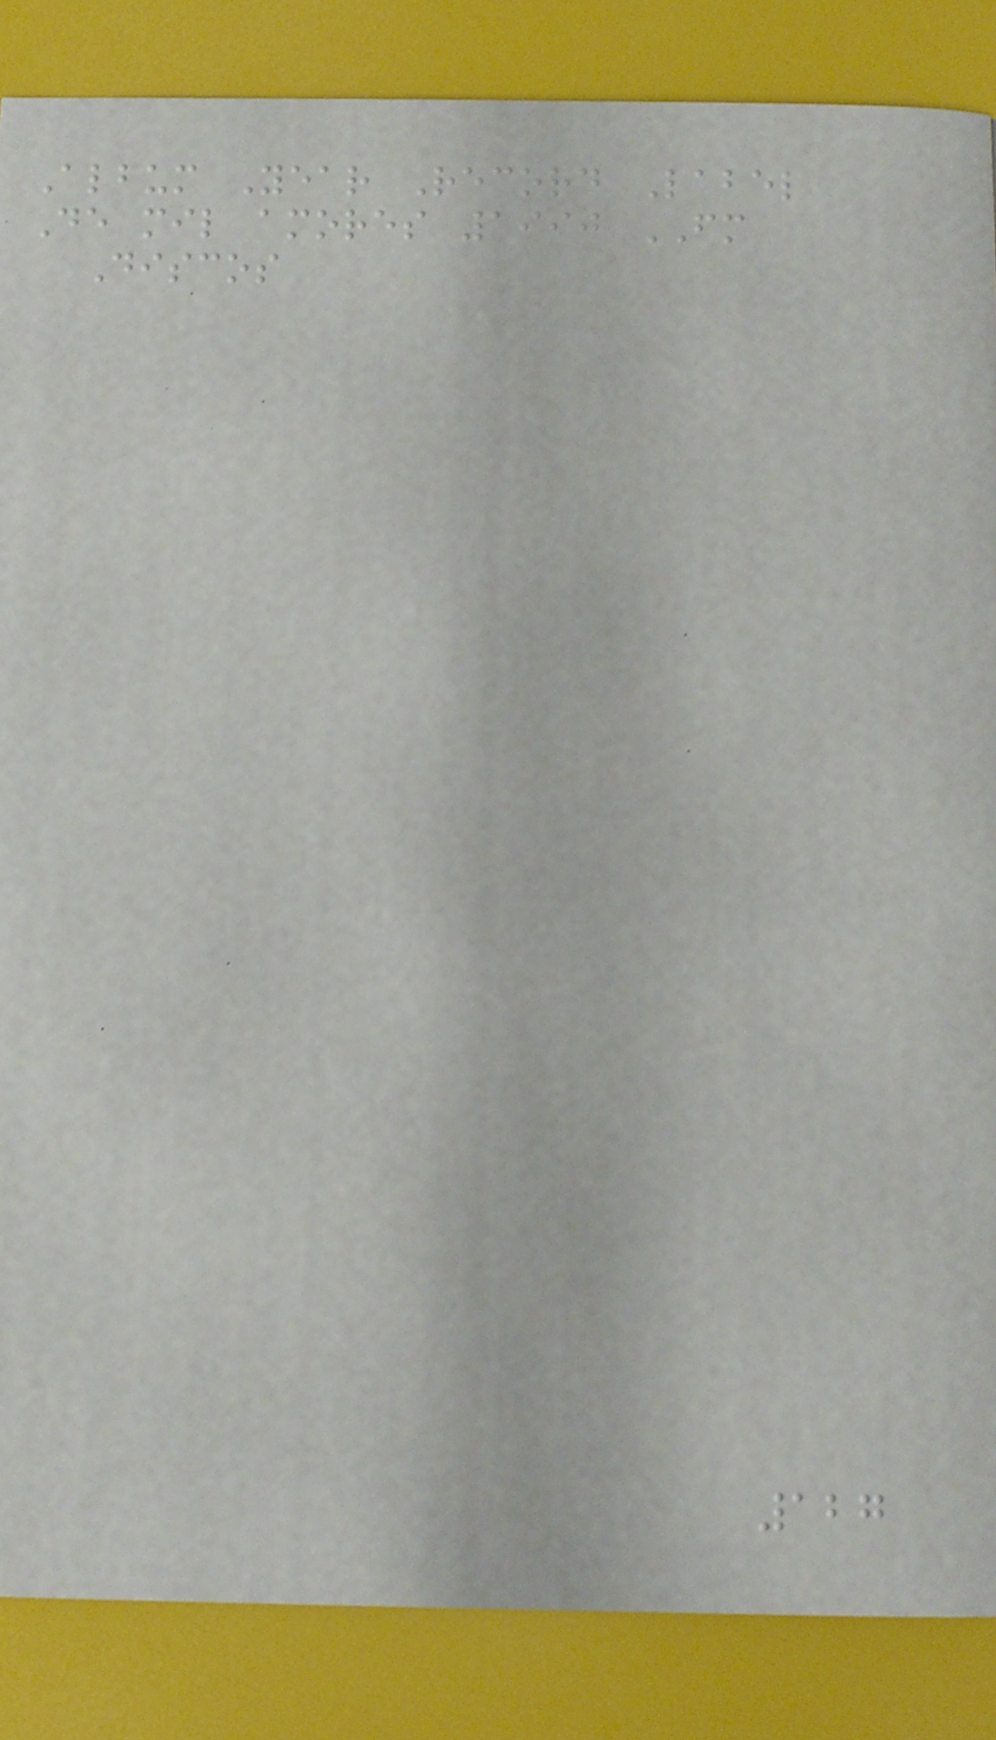Album Year Record Label
De mil amores 1990 FM
Discos
127
